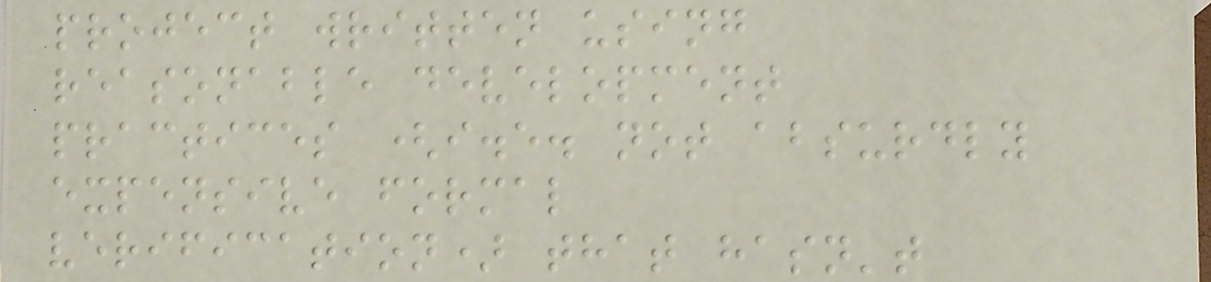project written using
reasonable development
practices (i.e. not absurdly
expensive formal
verification) that hasn't
